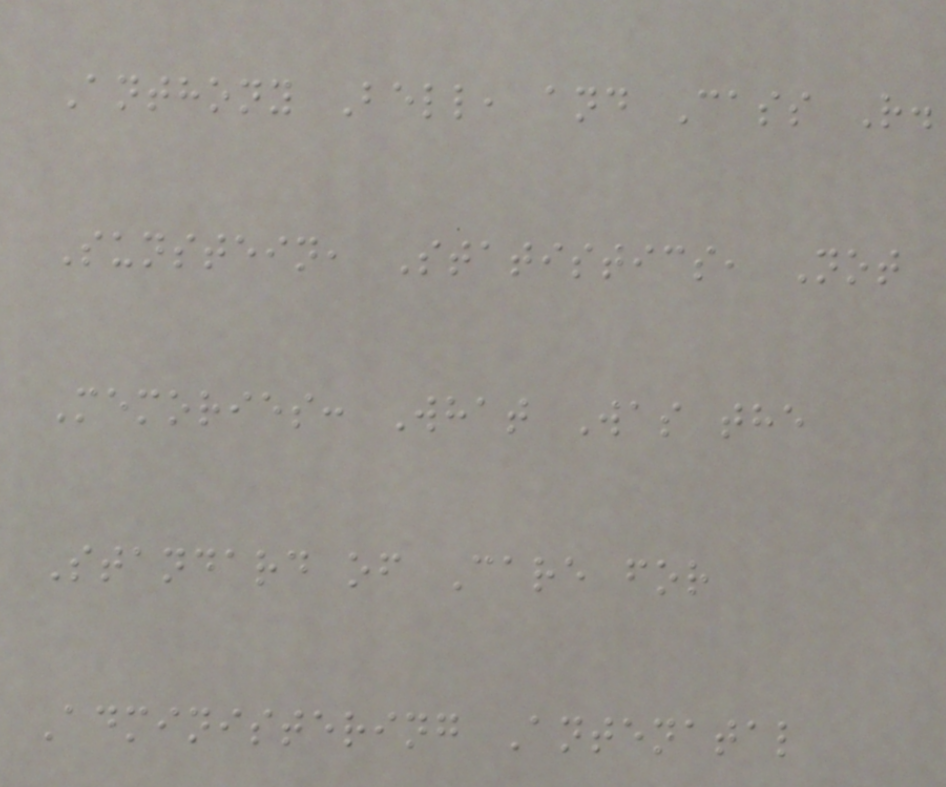Anthony Bell, and Cass R.
Sunstein, Statistics, Not
Memories: What Was the
Standard of Care for
Administering Antenatal
